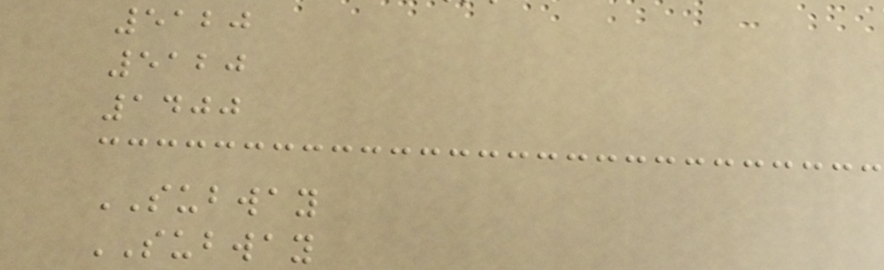5120
5120
1400
SUBWAY
SUBWAY
